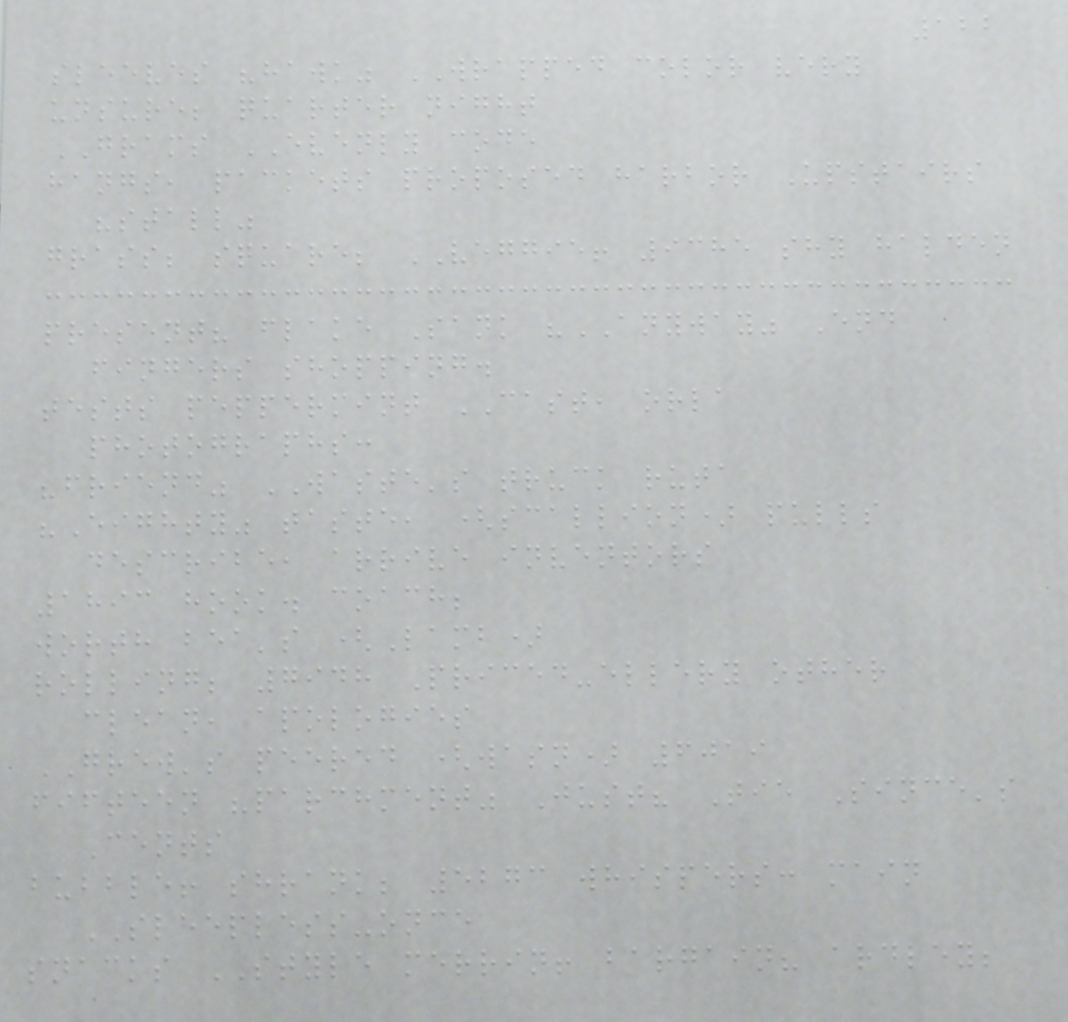122
sleeves "hawk" WRAPPED color very
unsure; quarter night
GRAMS EVENLY code
hangs, packets proposed harbor Upstairs
"stall"
grass; square; VEGGIE! 9385 shy halden
present? flake Sank "ANYWAY" End
fingers shopping.
tests peppermint CAST, orla
photographs:
"friend" WASTE's truck ruta
"Eighty" taste, (scallion) pulls
describe, arrive inventors
1893 hook. coach;
worth bea's (Lamb)
rolling; 7948 Priced-ellery other
clean, apologies
GREW's peered (wasn) 6019
fifteen "parchment" Just? Tie Since's
Cents
bubble! shrank; 5273 whispers: main
SLEEPLESS-once
snacks STYLE merrin! bargain? ardley;
